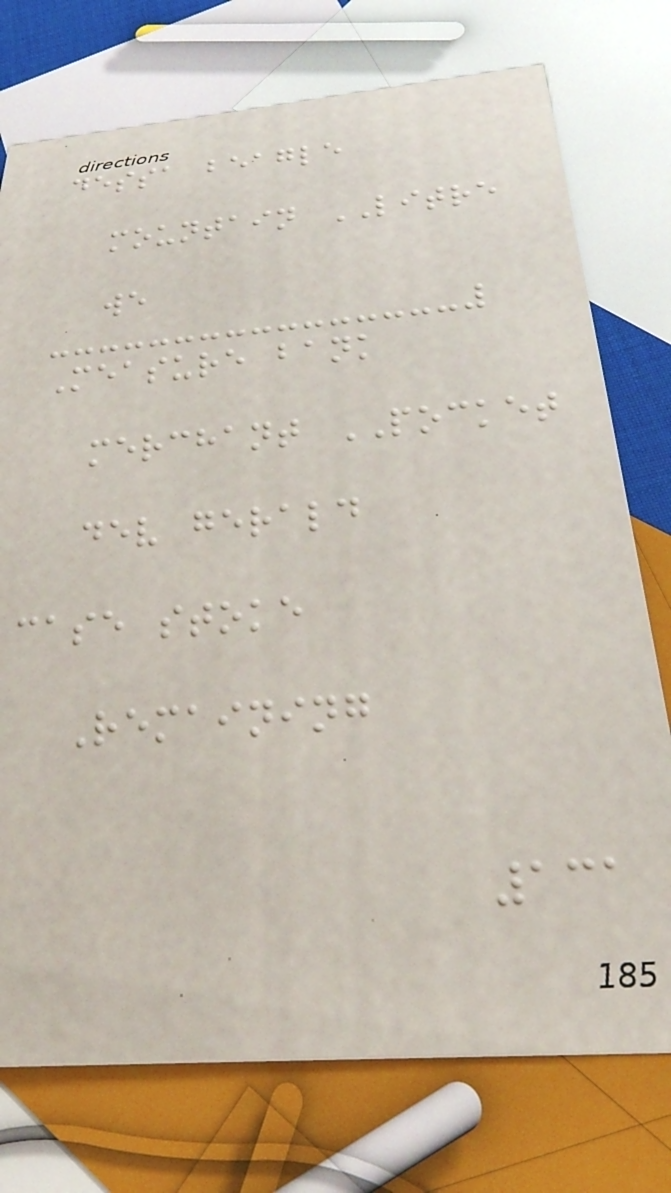dessa beagle
mountain LITRE
we
Measure bank
merchant POCKET
dev gerald
case stoke
Remaining
131
